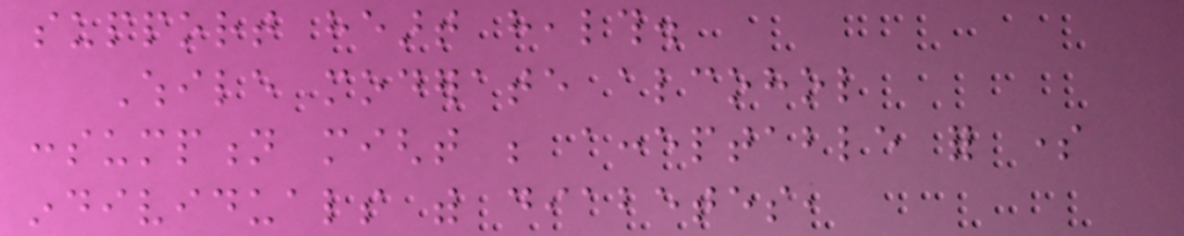support heart health.
While moderate alcohol
consumption might be acceptable for some
individuals with diabetes,
